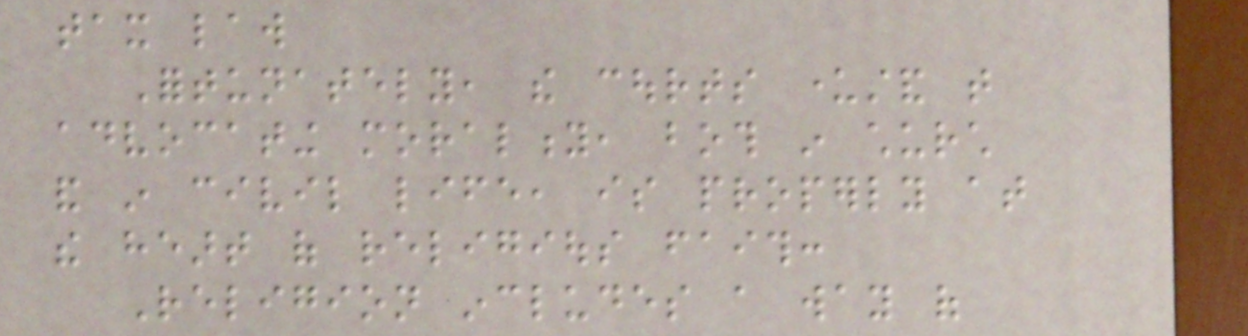tax law
Fortunately, the courts understand that
advocating morality, both in church
and in civil life, is properly at
the heart of religious faith:
Religion includes a way of
